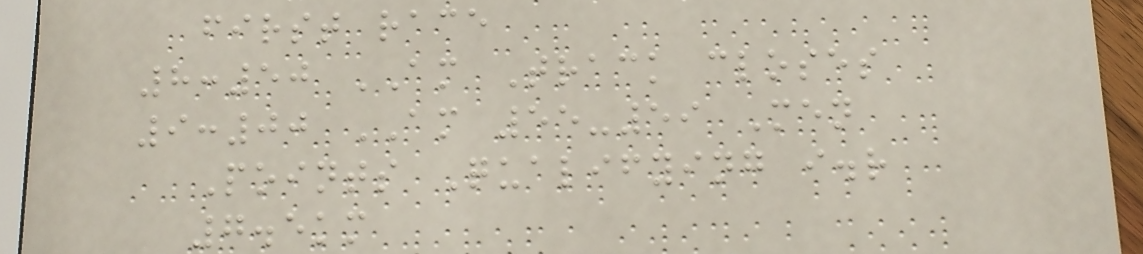first race
8:50 AM Track closes
9:00 AM 55-59 Men
Points Qualifying i.r
7.5km
